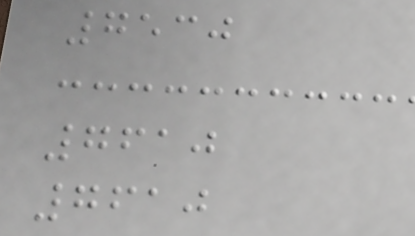7530
7610
7610
